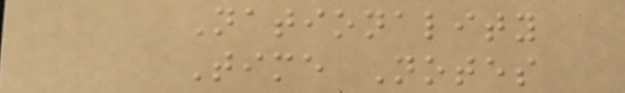Nationality
Time Notes
